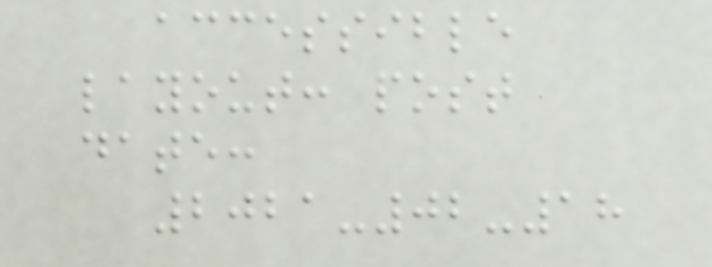accessible
layout: post
date:
2021-02-18
